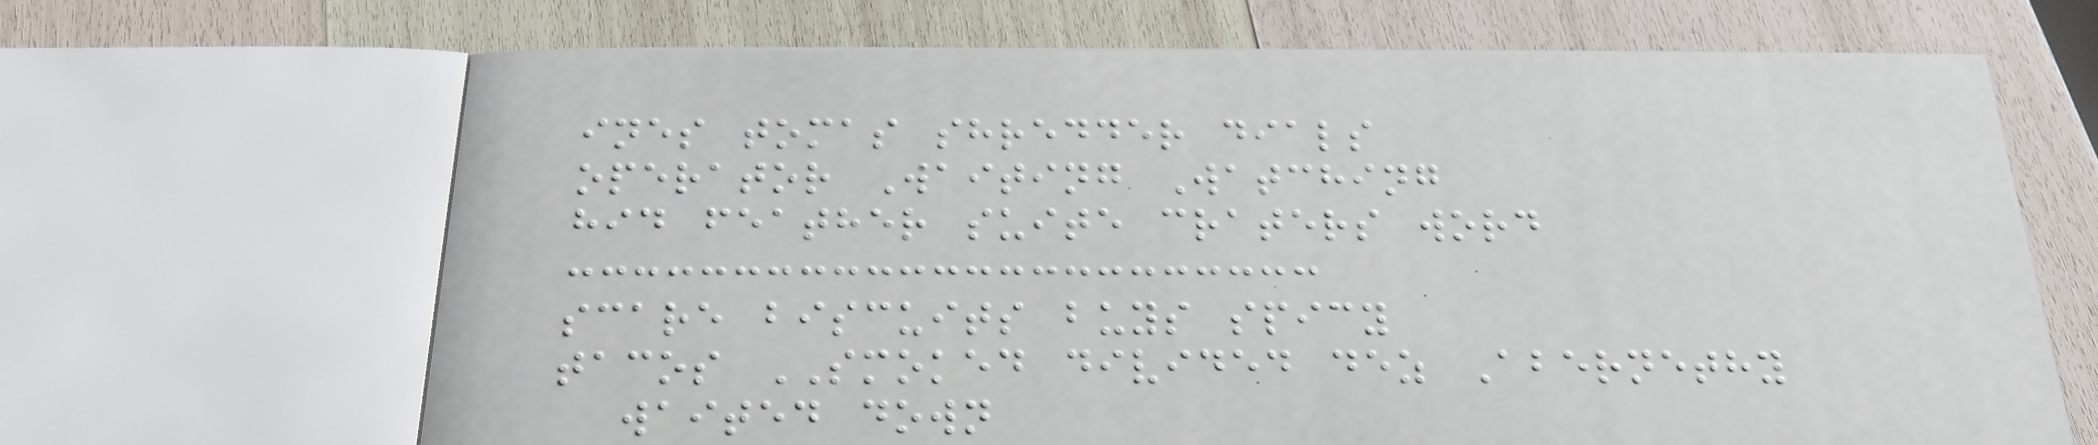ines tomas shredder dials
operator Waiting Watching
hid feather suite craters word
scare biscuits buys spicy
tacos SMOKED divided dez Abernethy
waited down
